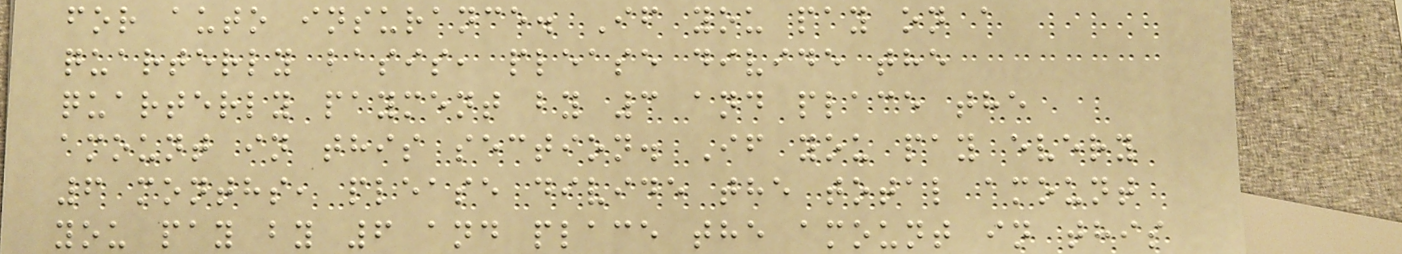for auto insurance. If you pay on a
quarterly basis, please divide the
quarterly payment by 3 and place the
amount in this section. If you pay every
6 months, please divide the total amount
you pay by 6 and place the amount in this
